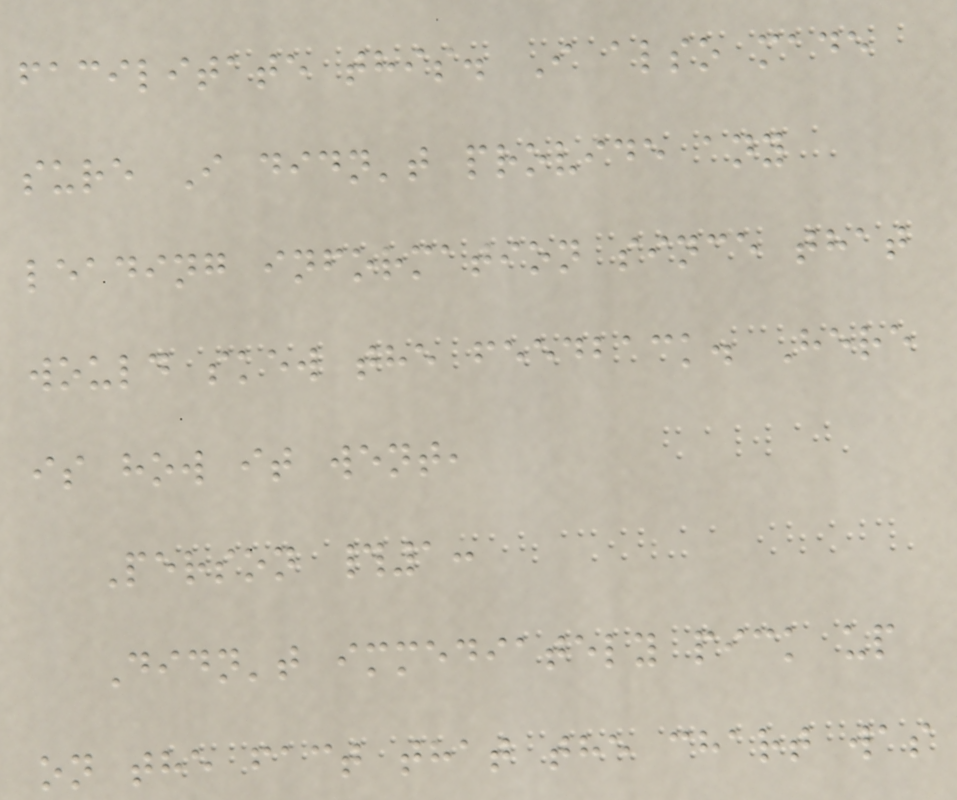facilitate this. I also made
sure I didn't provide any
leading information since that
would skew the feedback. Here
is how it went,
Person #1:
Didn't immediately pick up
on the fact that the chart was
